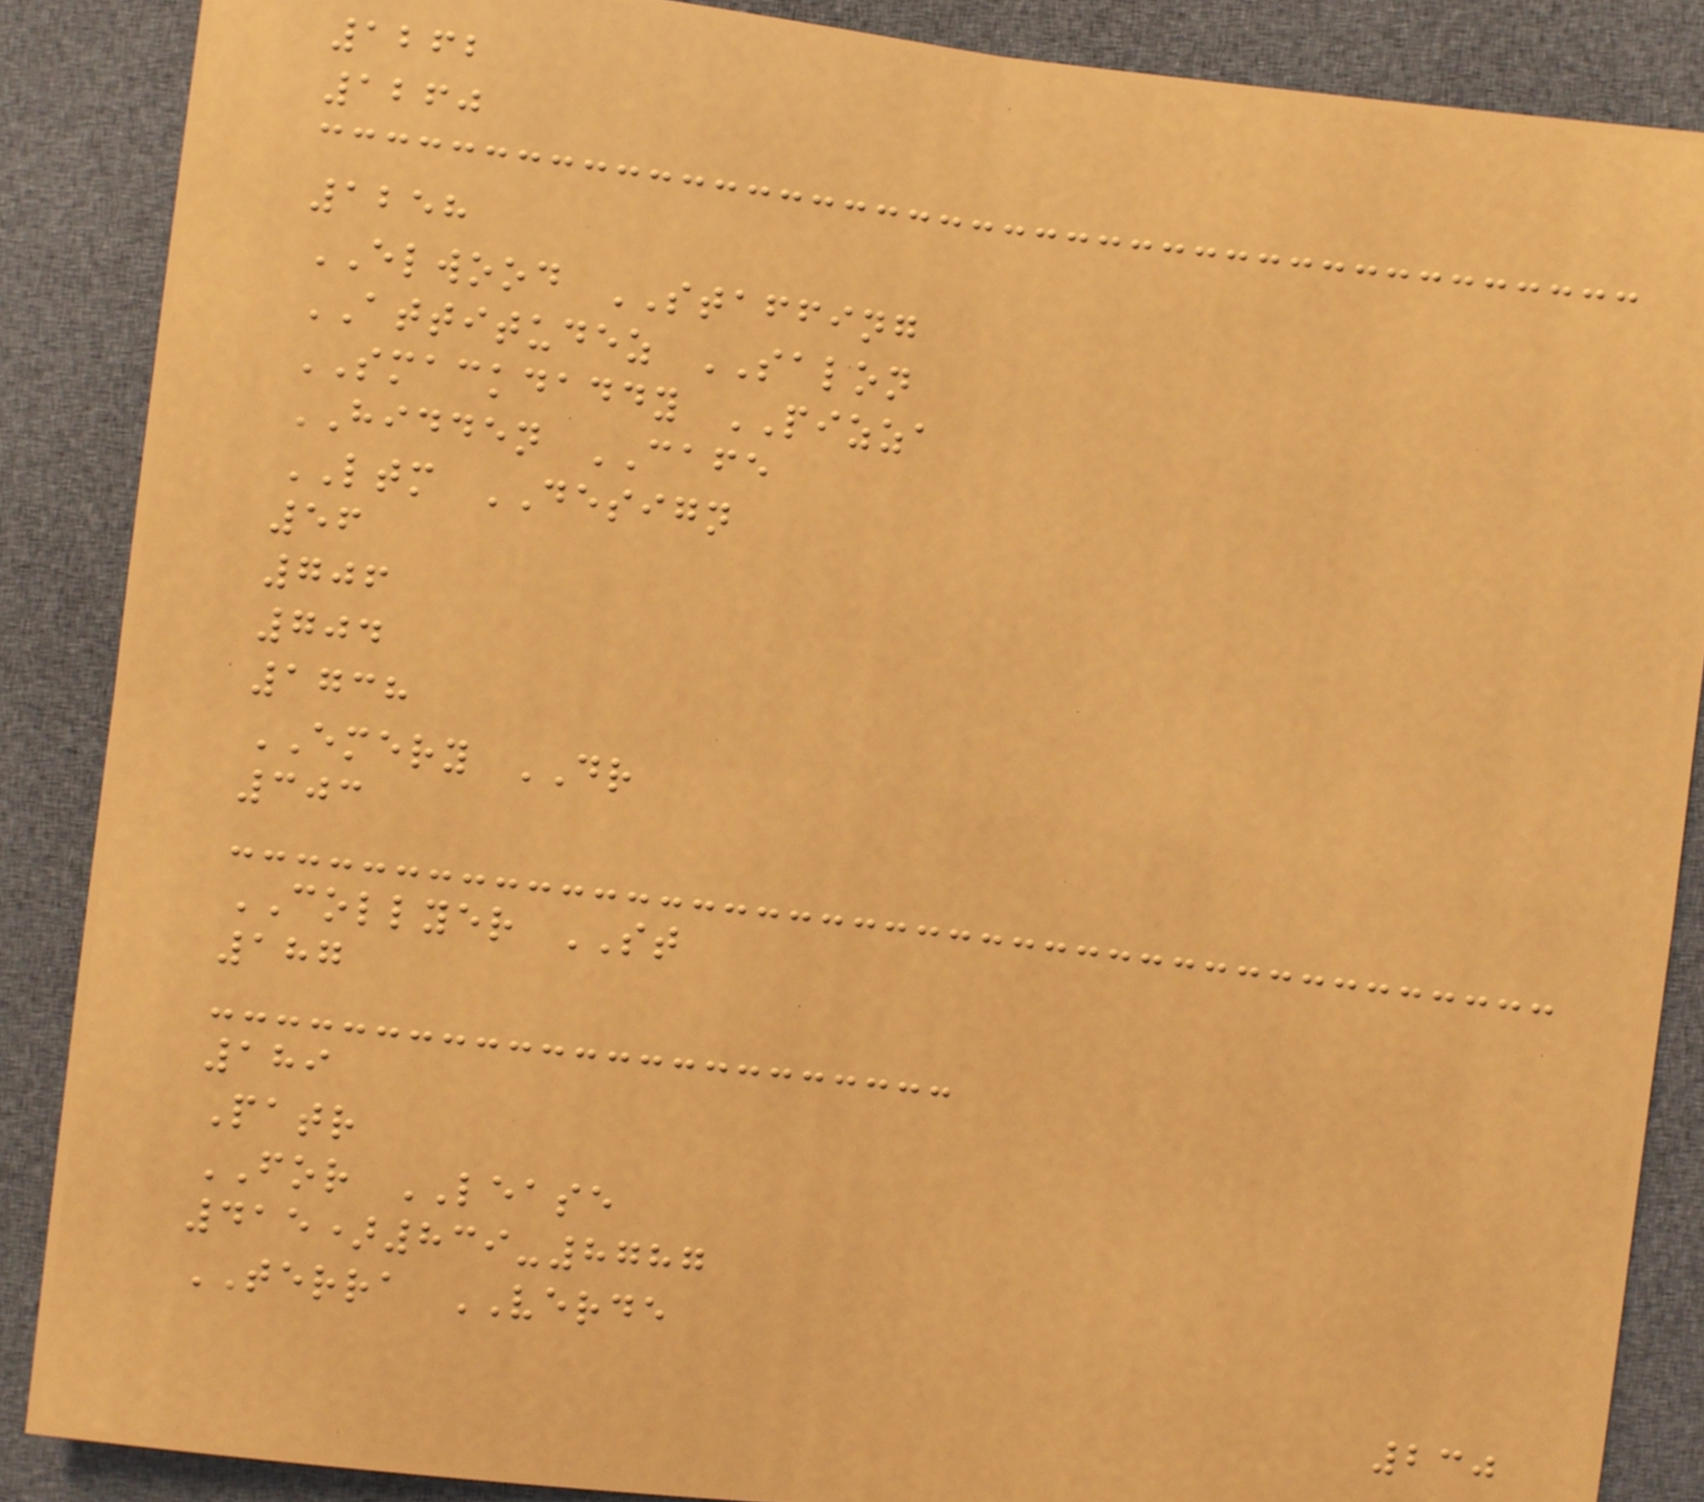1262
1260
1258
ELWOOD STAFFING
ATTITUDEZ SALON
SMACKDADDY PIZZA
HIDDEN CAFE
LTM DESIGN
56
706
704
1738
EMERY DR
303
COLLYER ST
187
189
Patr
FOR LEASE
415)839-8787
TERRA VERDE
230
